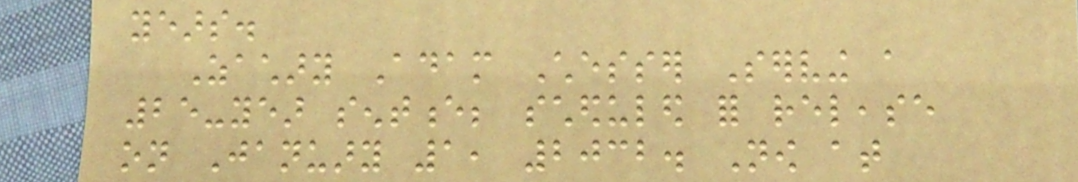years.
Zachary Adam Chesser Serving a
25-year sentence; scheduled for release
on January 1, 2032. Now at
